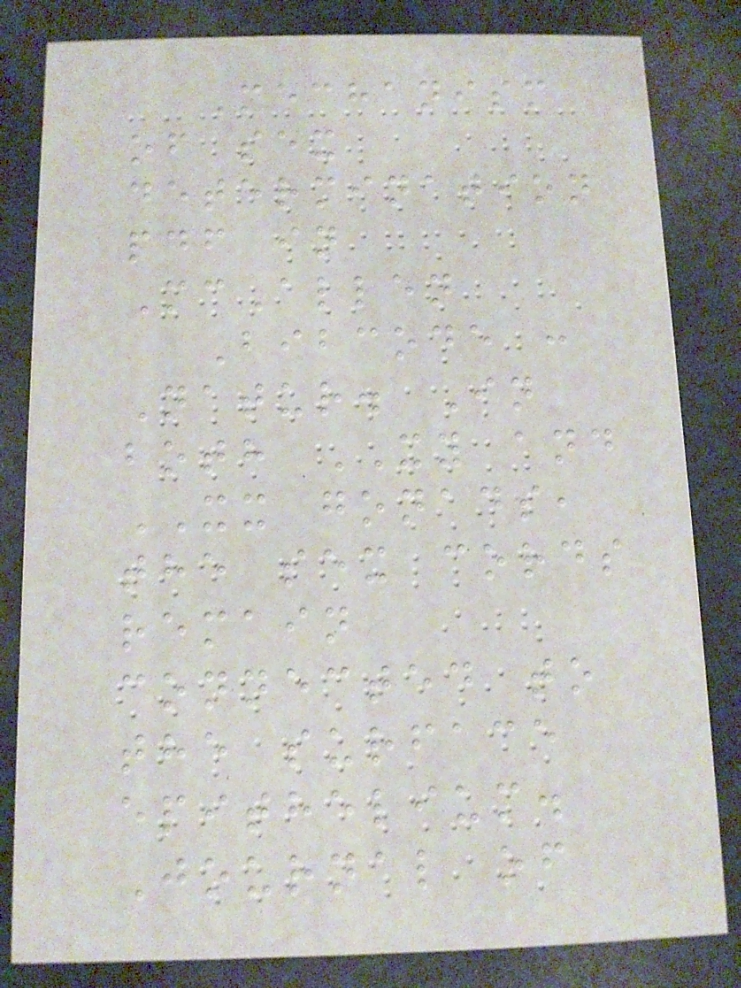Mechanism
of sex
determination
pdf in
McAllen
Bibcode :
Natur. In
both XY and
XX gonads,
the sex cords
remain
connected to
the surface
epithelium.
Journal of
